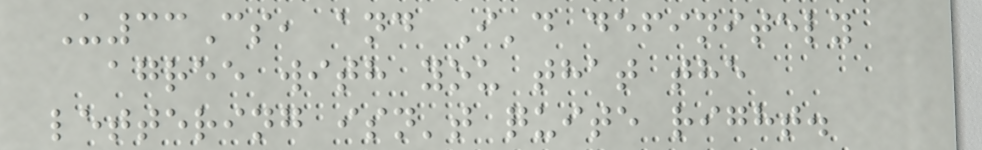U33Cs, and I'd definitely
agree with you that the
lettering isn't quite right.
